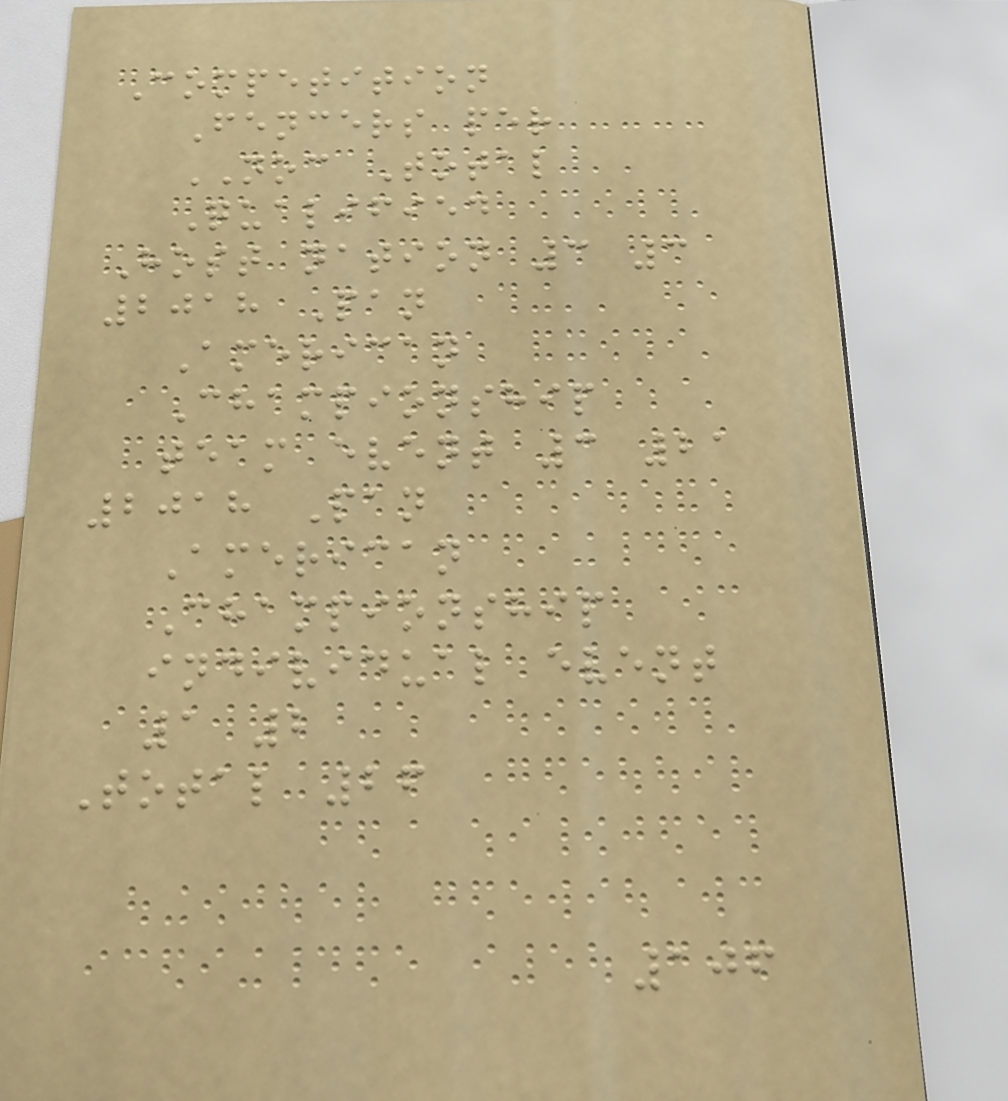Competition
Fencers per
NOC Total
Qualified
Host nation 3 3
2018 Pan
American
Championship
team event 3 21
2018 Pan
American
Championship
individual event
1 2
Total 26
106
